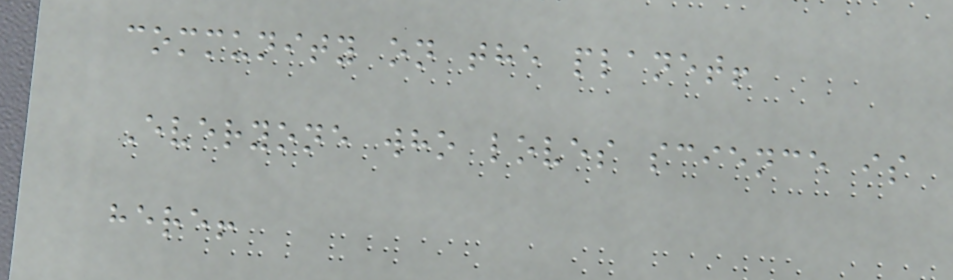community on the planet!
Everyone who loves science is
here!
